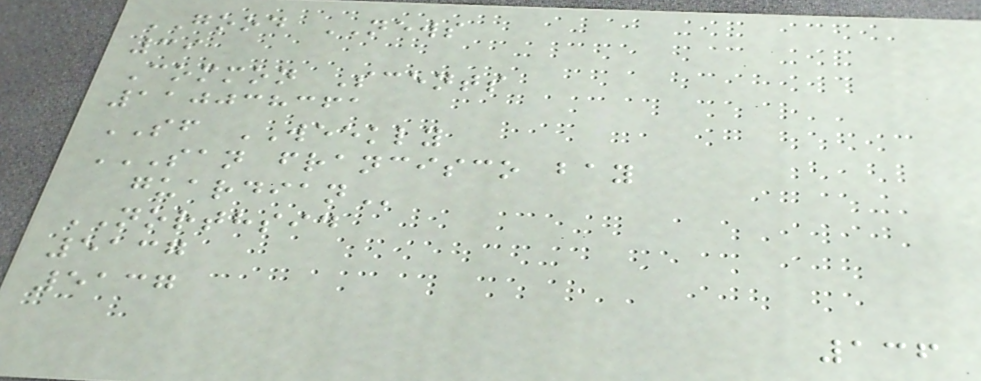GOOD NEWS
39
Common Scents
110038361
SF WEEKLY
SAN FRANCISCO BAY
GUARDIAN
NORTHSID
5137
5137
136
